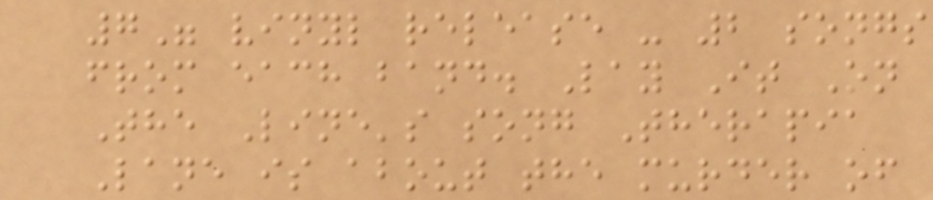7" vinyl release - 2 songs
from each band. Lay It On
The Line's song Therapia
Lane is about the murder of
